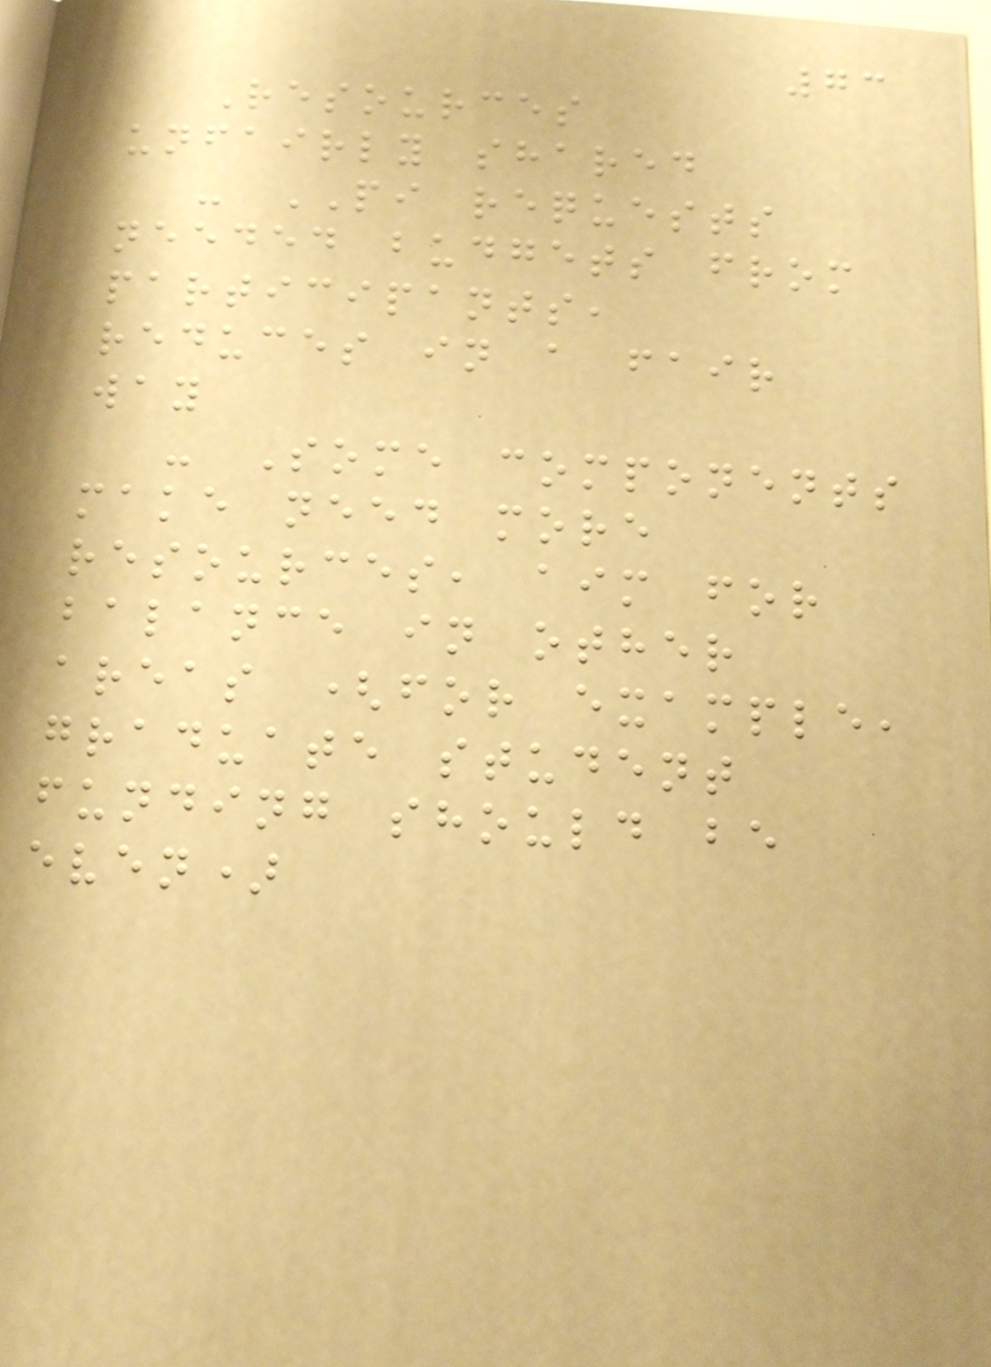73
Resources
unfairly shared
- PI requests
needed budgets from
participants,
reduces in a fair
way
- Some components
make need more
resources, aim for
balance in other
areas (for example,
graduate student
funding should be
even)
